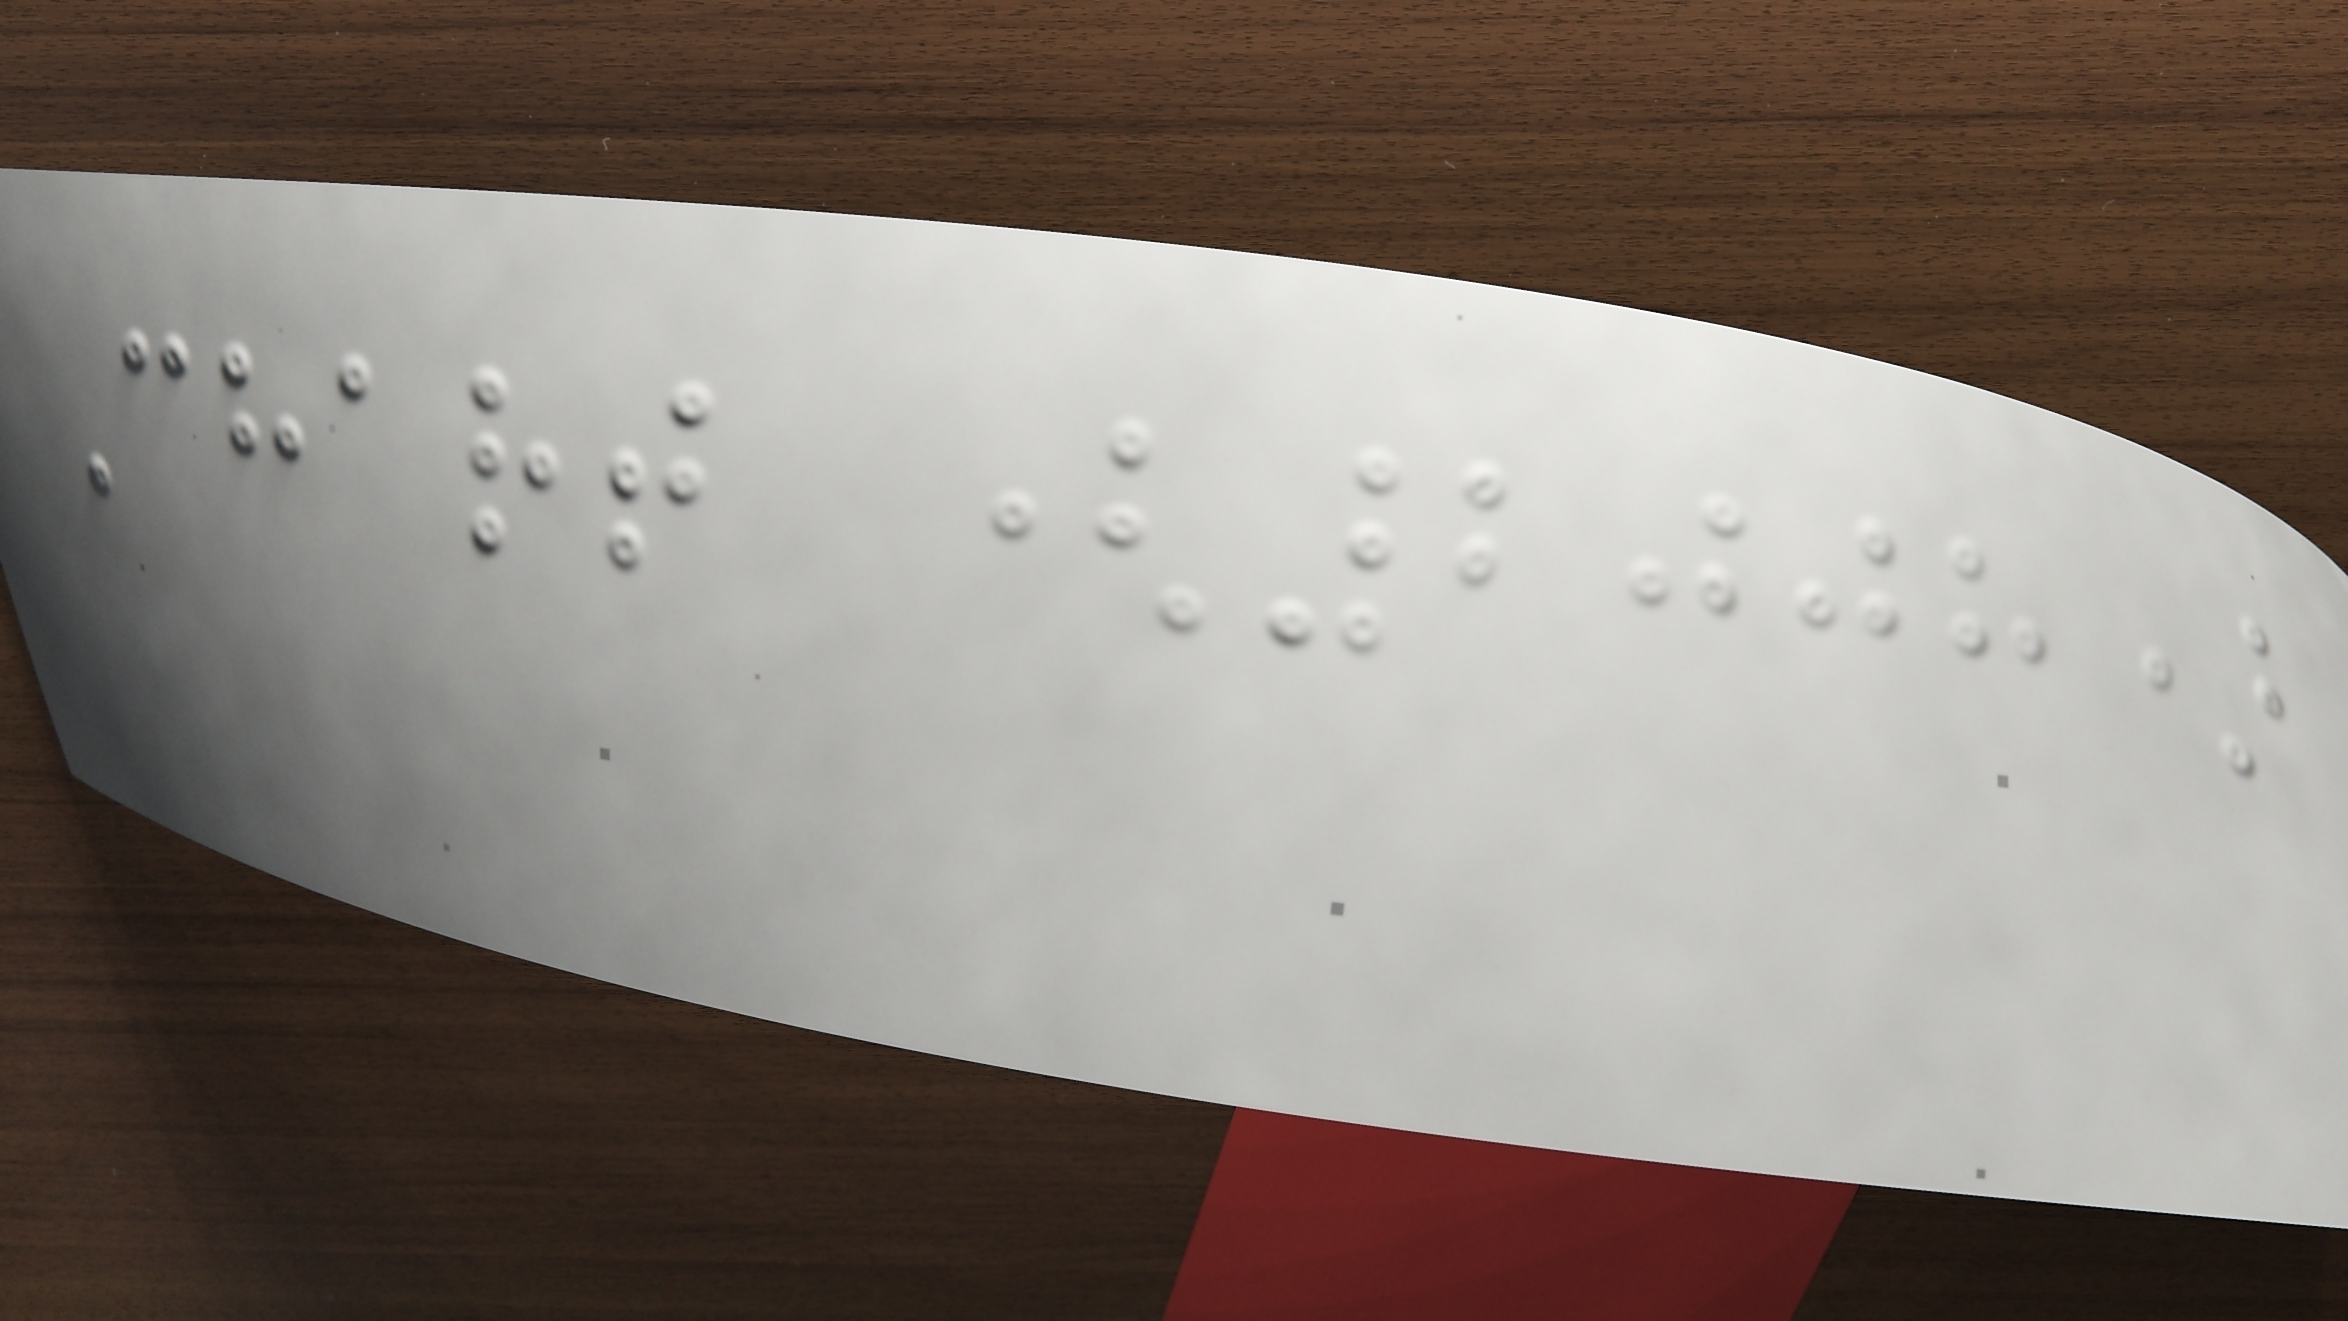Chart (2008)
